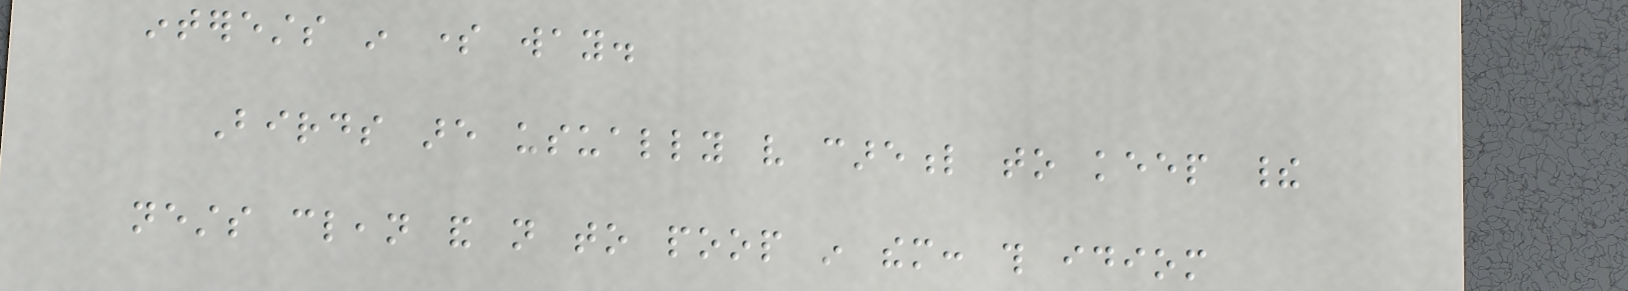interests in some way.
Birds are usually very careful to keep their
nests clean and not to poop in them: this idiom
